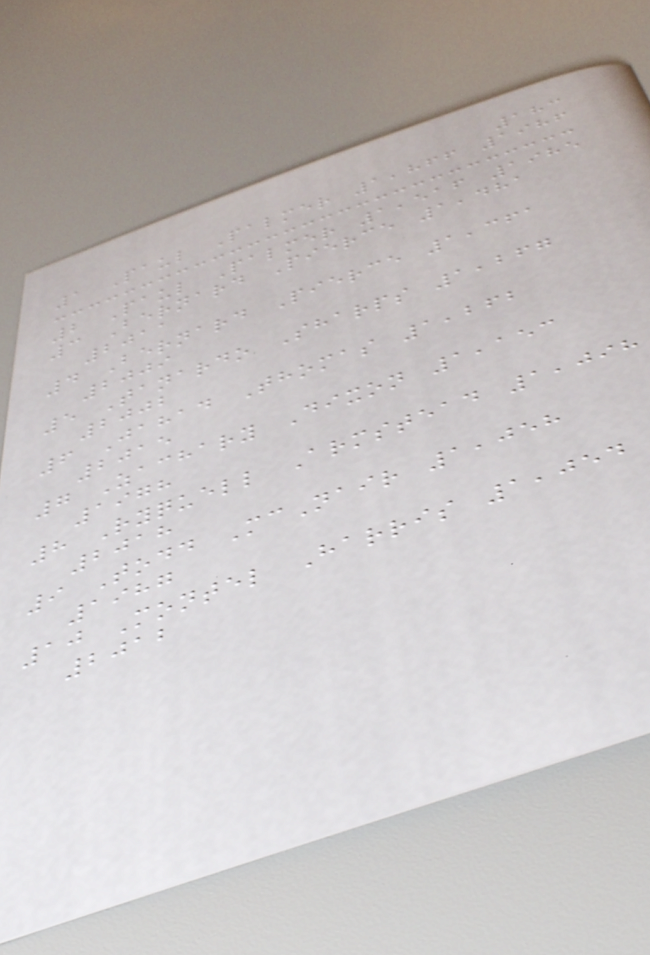183
1 Paul Palmer 1,866 1986
2 Paul Palmer 1,516 1985
3 Bernard Pierce 1,481
2011
4 Bernard Pierce 1,361
2009
5 Tanardo Sharps 1,267
2002
6 Jahad Thomas 1,262
2015
7 Zachary Dixon 1,153
1978
8 Ryquell Armstead 1,098
2018
9 Todd McNair 1,058
1987
10 Montel Harris 1,054
2012
